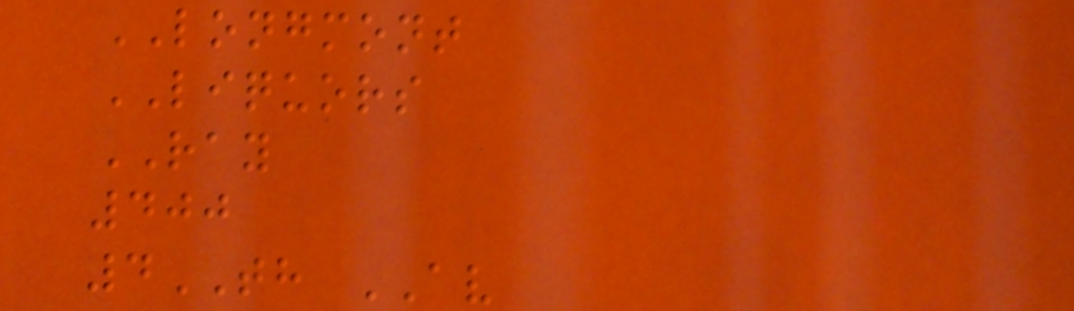LONGMONT
LIQUORS
RAY
400
4TH AV
